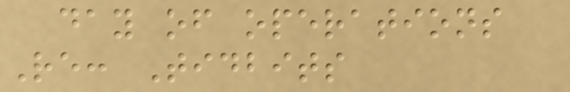day of operations
Re: Tidbits
